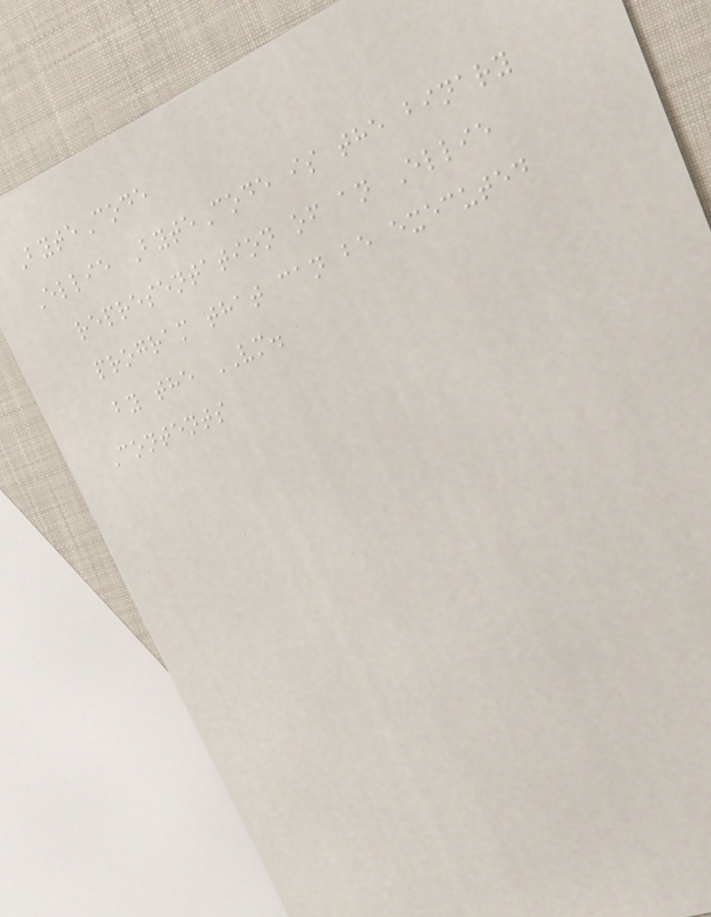ByteCode
Ellie ByteCode is the binary
representation of an Ellie
program that can be executed
by the VM.
Contents
